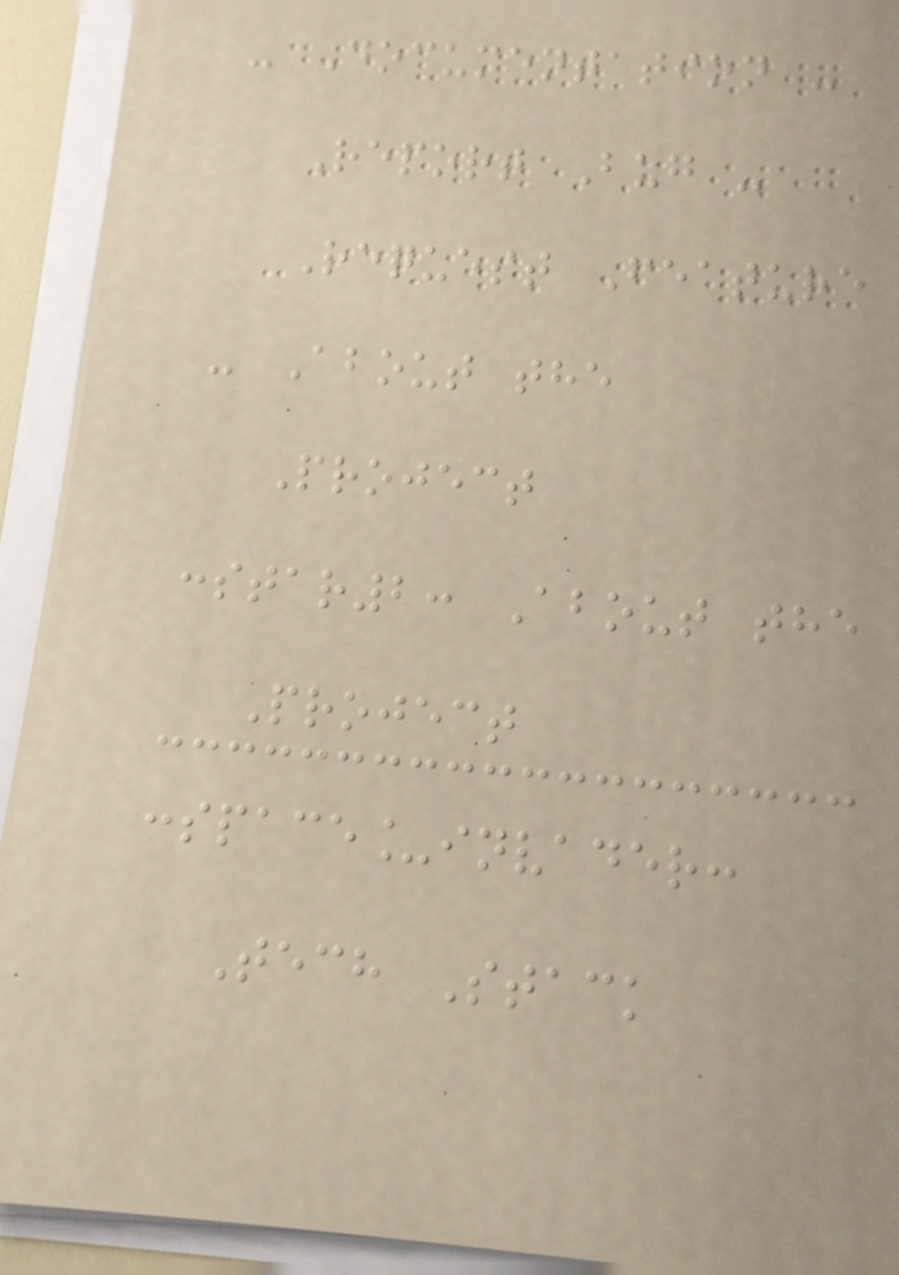- Documentation -
Report Bug -
Request Feature
- About the
Project
:star2: About the
Project
:space_invader:
Tech Stack
